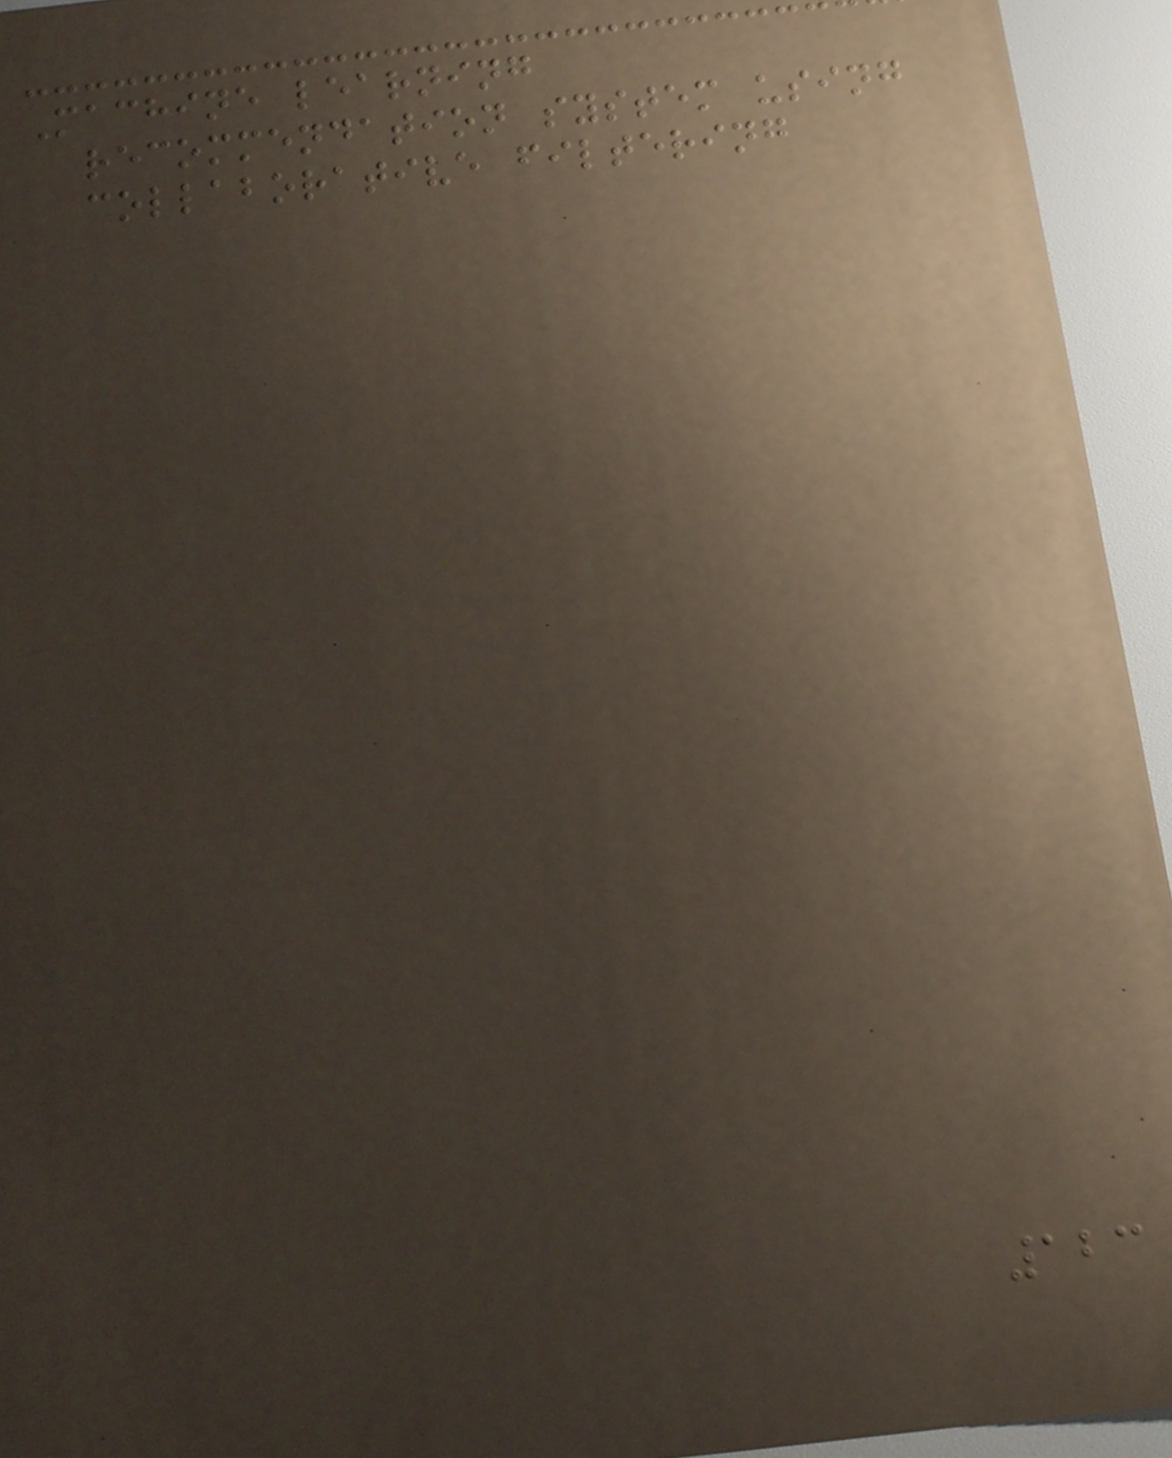Machine learning
recommendation system using
collaborative filtering
123
